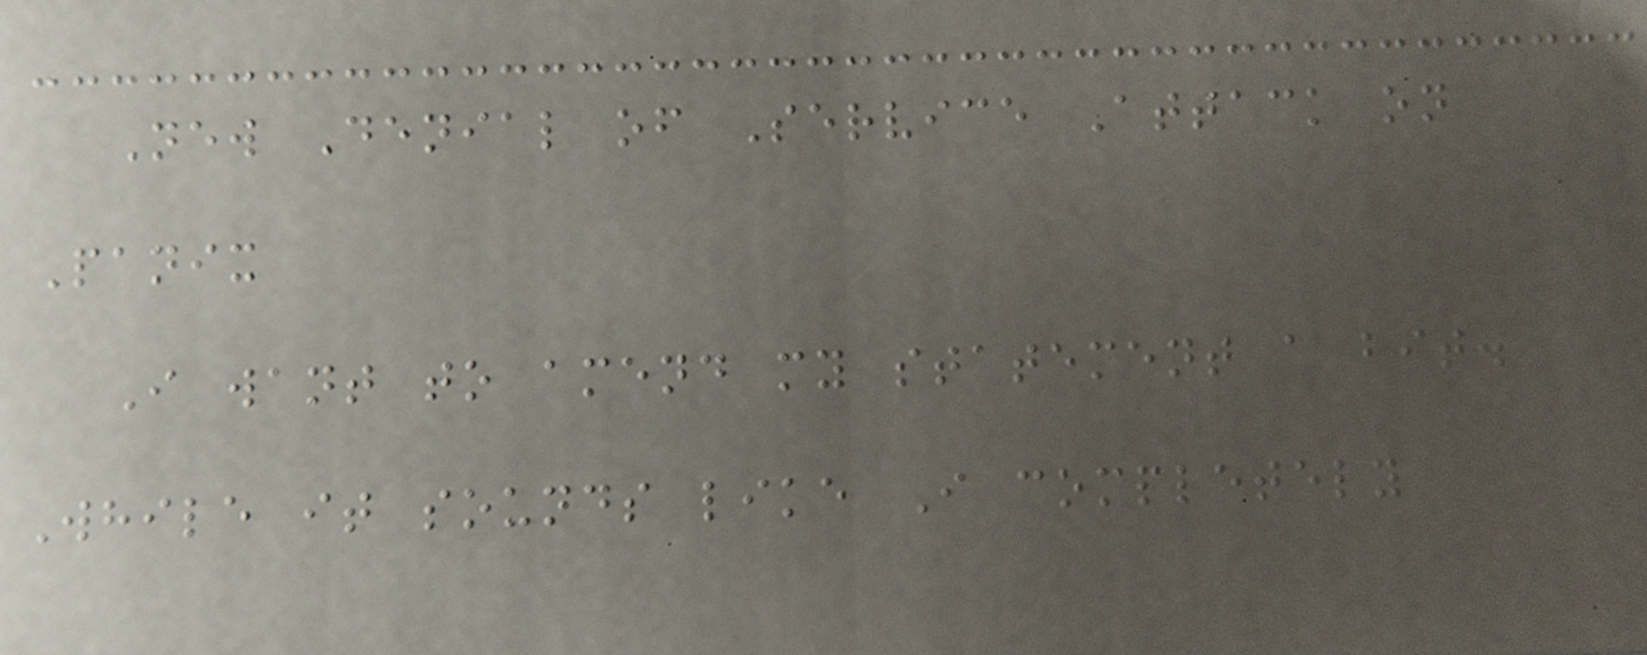New Denial of Service Attack on
Panix
I want to amend my statement a bit.
While it sounds like I completely
